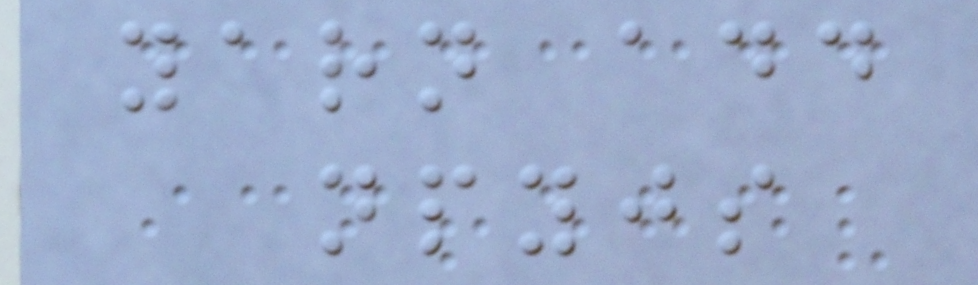yarn add
npyjs
